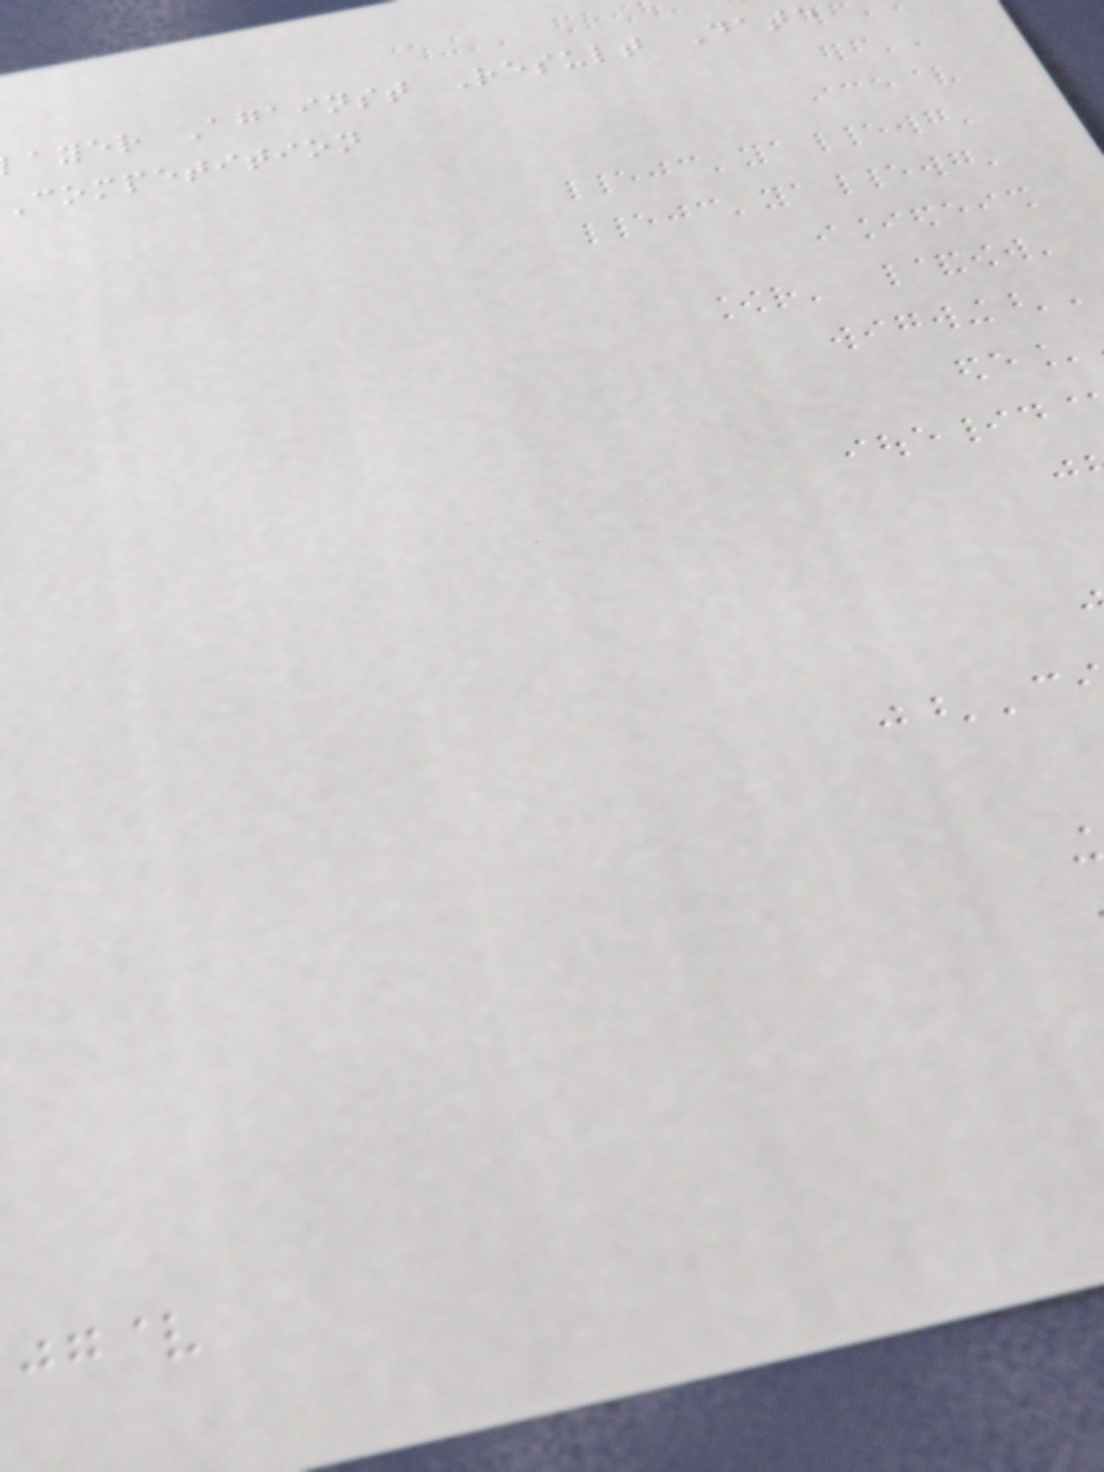ayer Against Result Date
Competition
